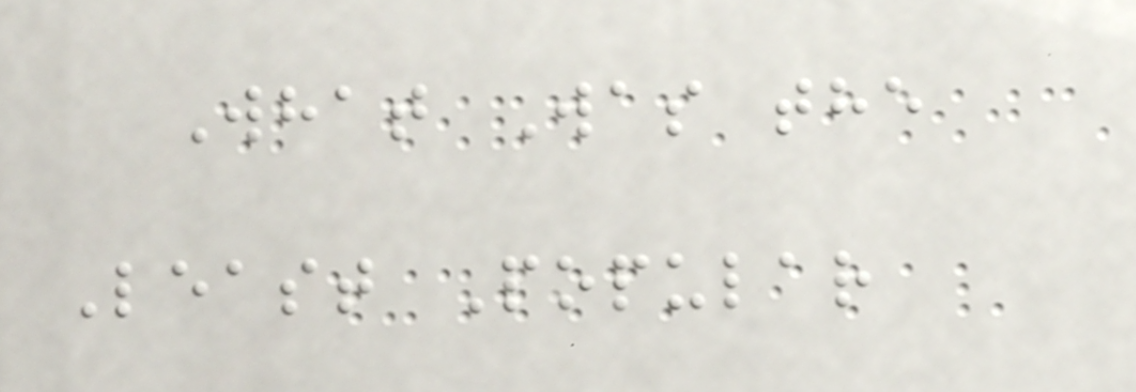What Was the
Least Popular
